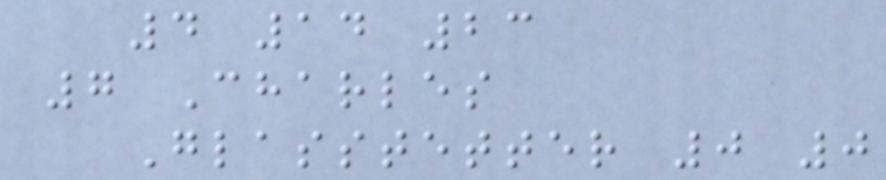4 14 23
7 Charles
Glasstetter 0 0
